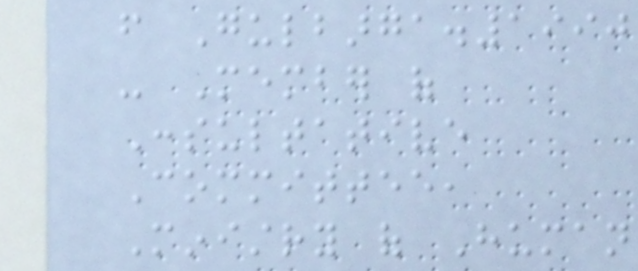from Gulbarga.1990
- Member of
Consultative
Committee,
Ministry of Human
